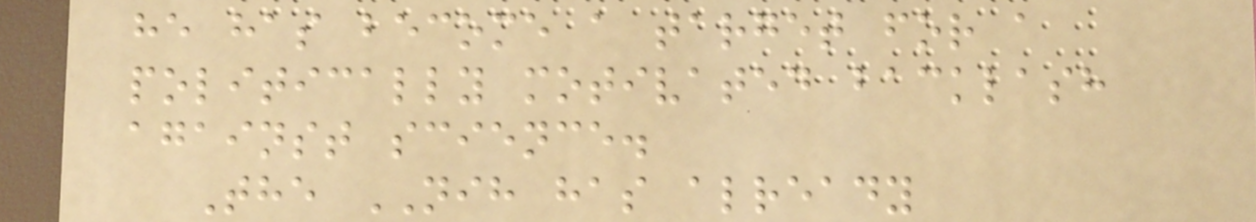he has become a target for a
politically motivated backlash
against science.
The NIH has already
